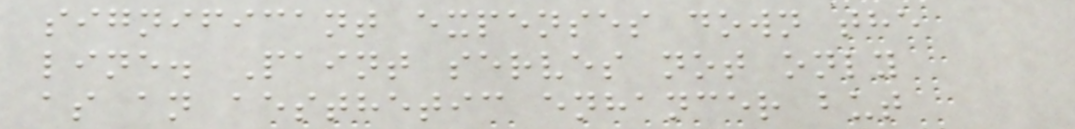significant expenses down the
line. Paint serves not only
as an aesthetic enhancer but
